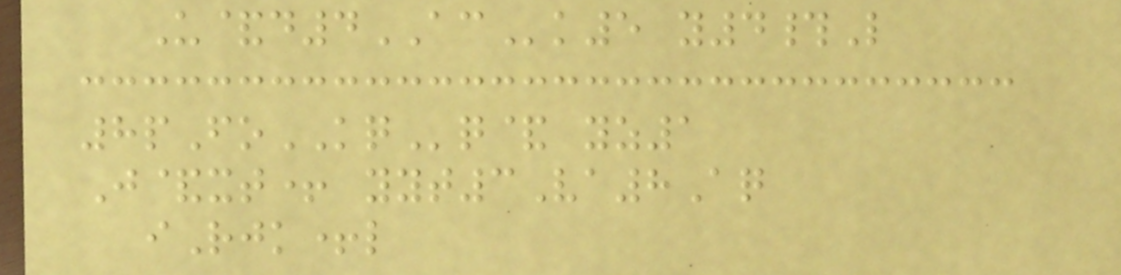U&d4ACk5 y4#L
8pFoKQq& yz1
J&xt+ yyt3Va8Aq
iRjk+l
